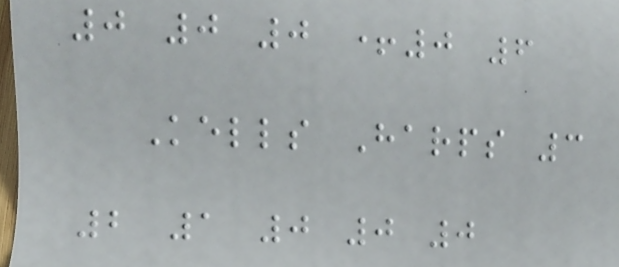0 0 0 +0 6
Kells Harps 3
2 1 0 0 0
